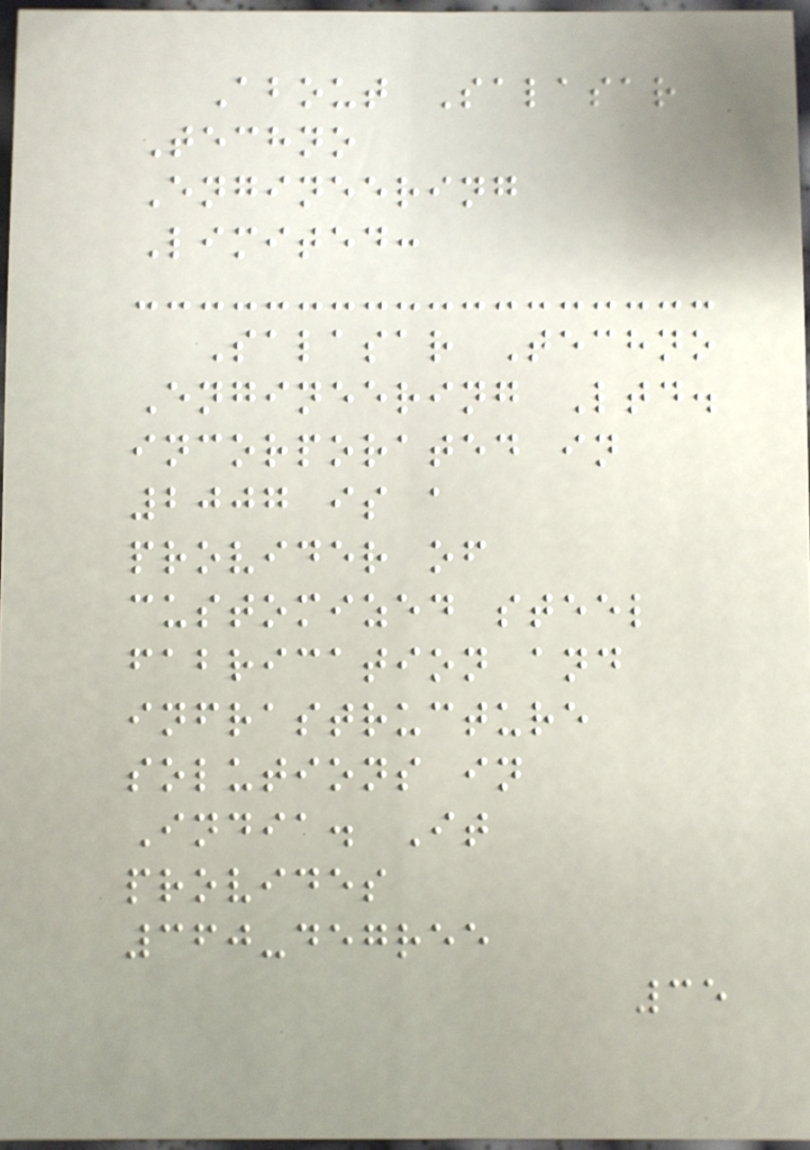About Salasar
Techno
Engineering
Limited:
Salasar Techno
Engineering Ltd.
incorporated in
2007 is a
provider of
customized steel
fabrication and
infrastructure
solutions in
India. It
provides
360-degree
35
